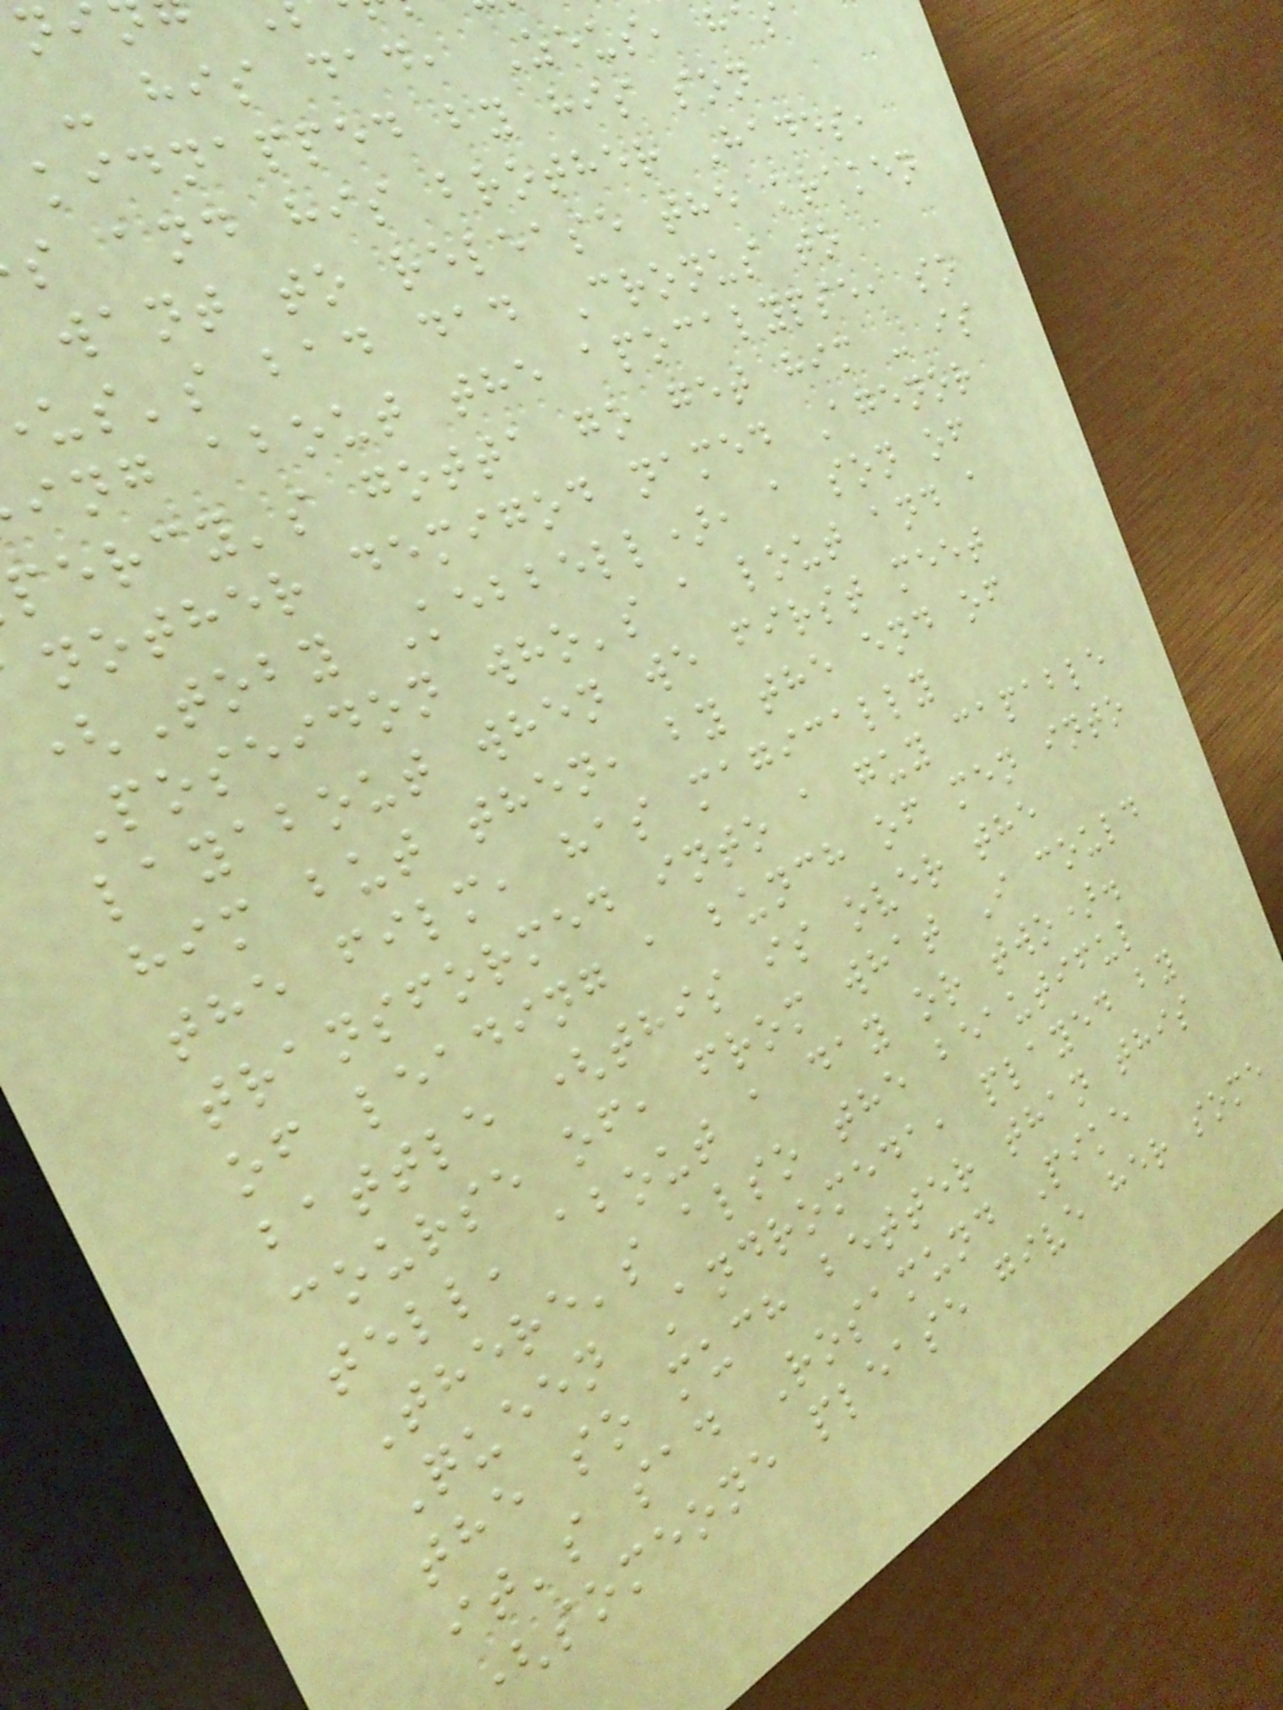- his dad, Zeus, has
kidnapped by his son
s and his brother Hades,
want to release the kraken
us's bad dad Cronus to
ing about the apocalypse, so
percy's gotta go get him - is
nother demigod named Agenor
(Toby Kebbell), a son of
Poseidon who's a lout and a
layabout when we first meet
him but then, by the end of
the film, has magically
transformed into a guy capable
of leading a bunch of men into
battle (this is over the
course of, from what I could
tell, about a day or two).
There's also the beautiful
Queen Andromeda, played by
the so much better than this
it's sad Rosamund Pike
someone please give her some
